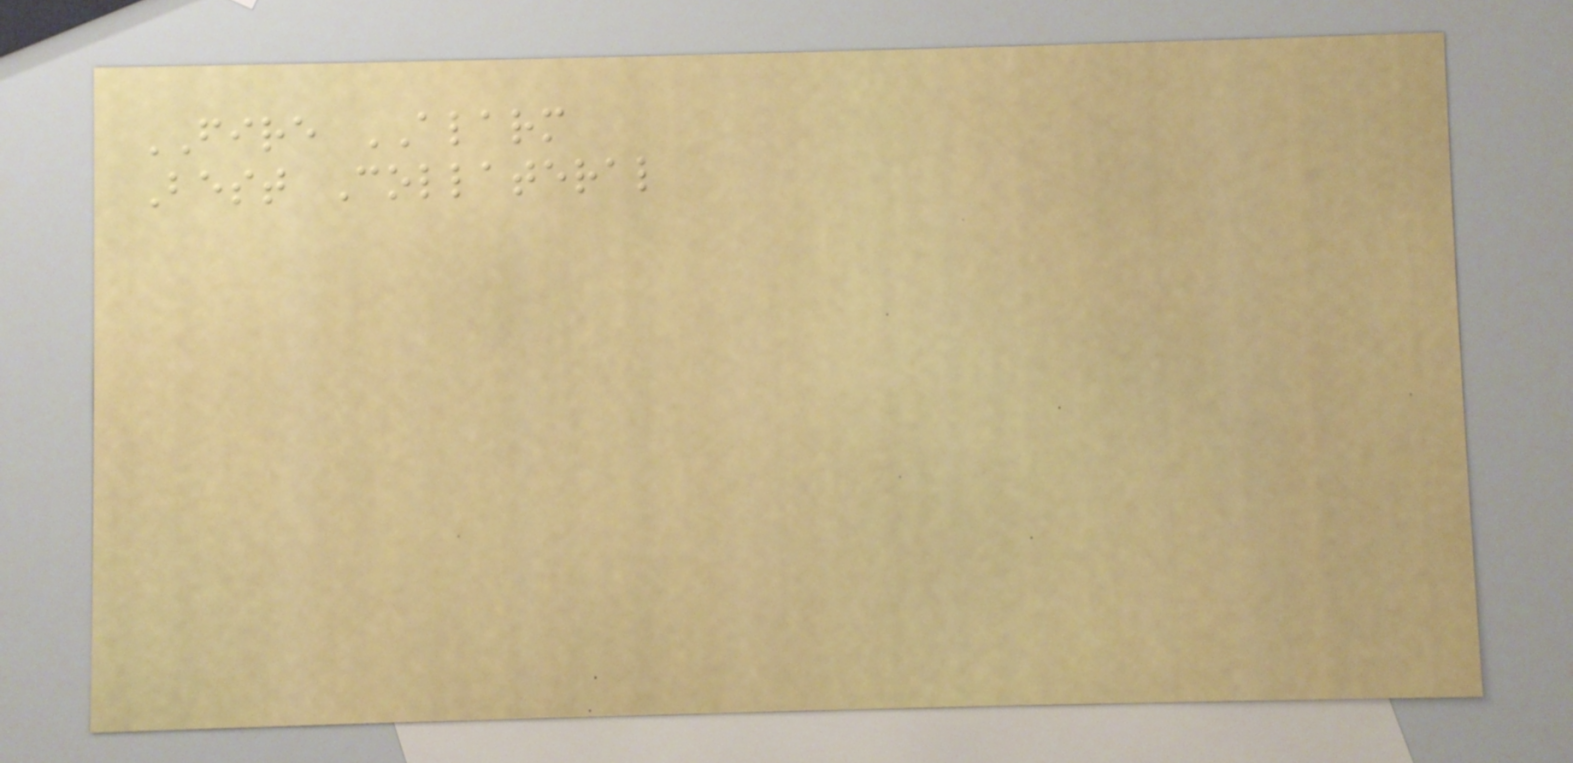FIRE ALARM
Best Collateral
